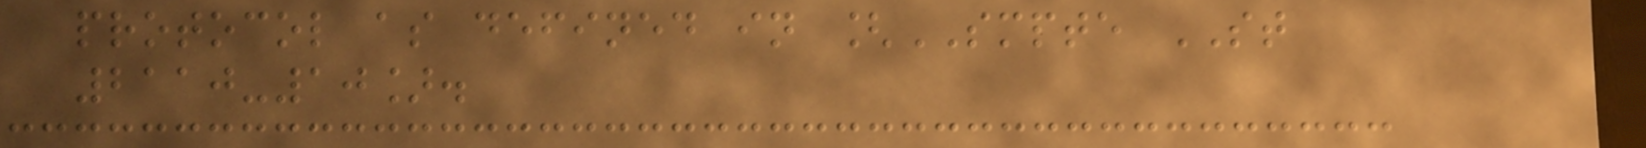protocol as defined in [SMPTE ST
2110-10].
